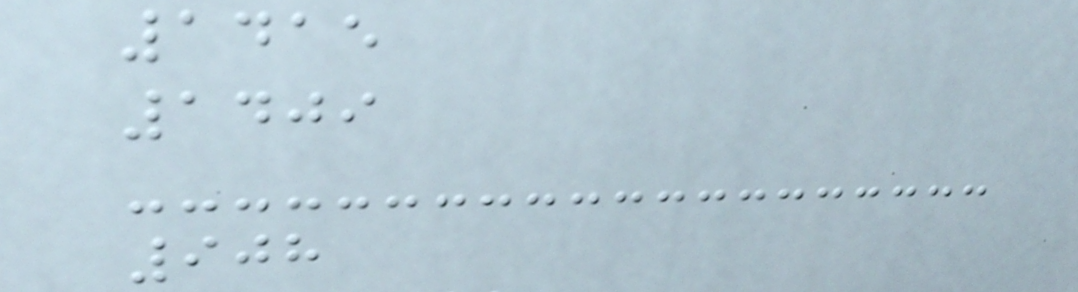1415
1409
908
